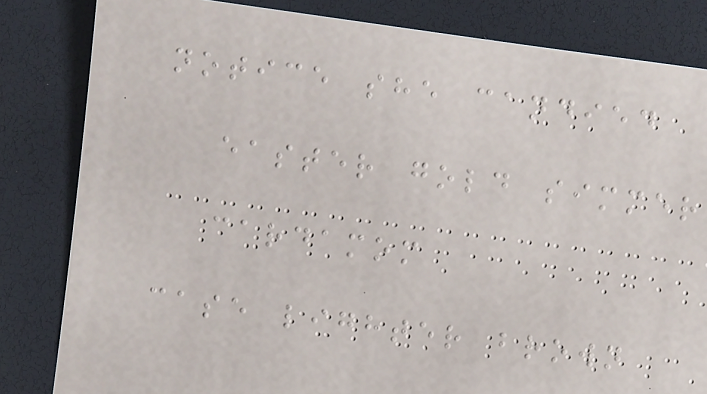notice she candied
easter gold simmer
cardamom
case lighter brown
